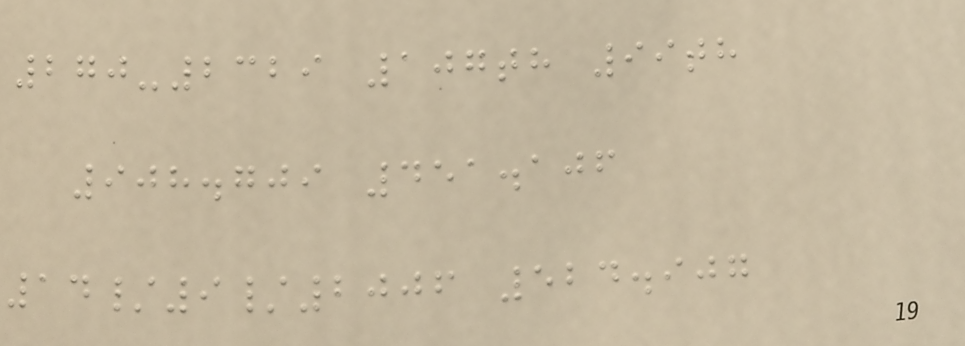270-2329 107th 99th
908.709 451.106
14/9/2006 524.907
